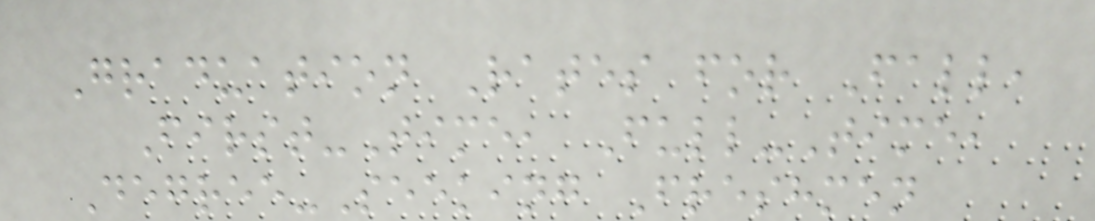Graduation Rates for Fall,
First-Time, Full-Time,
Degree-Seeking Freshmen
